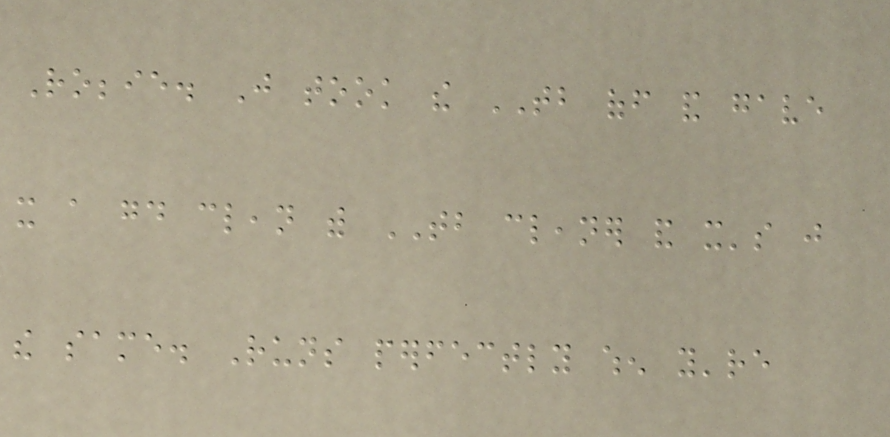Robbie. Just took the TB off and gave
it a good clean with TB cleaner and it's just
the same. Runs perfectly when you're
